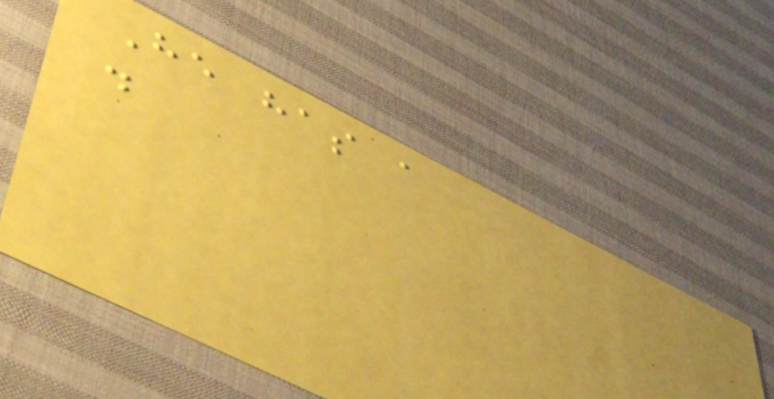He has a
.
